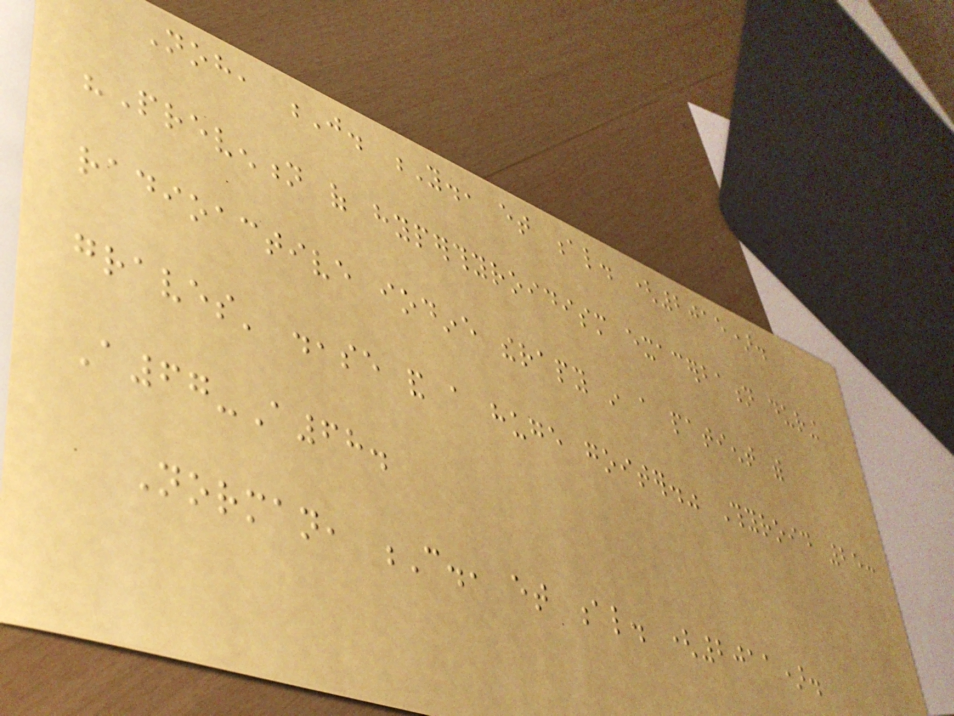Noh, J. Y., et al. (2015).
"Prevention of hyperthyroidism exacerbation during
radioactive iodine therapy in a patient with
graves' disease and a huge goiter." Thyroid 25:
A67-A68.
Norman, C., et al. (2011).
